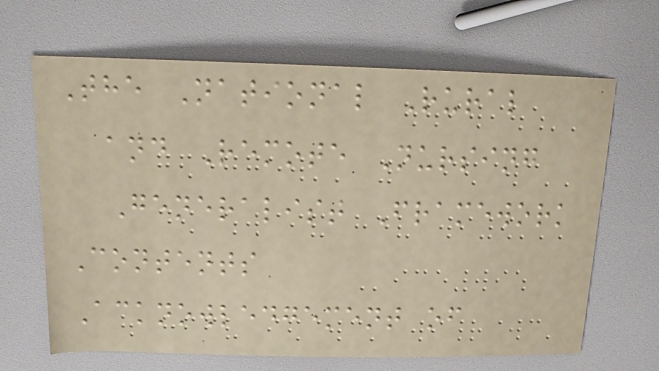The National Rural
and Remote Nursing
Generalist Framework
Contents
Acknowledgement of
